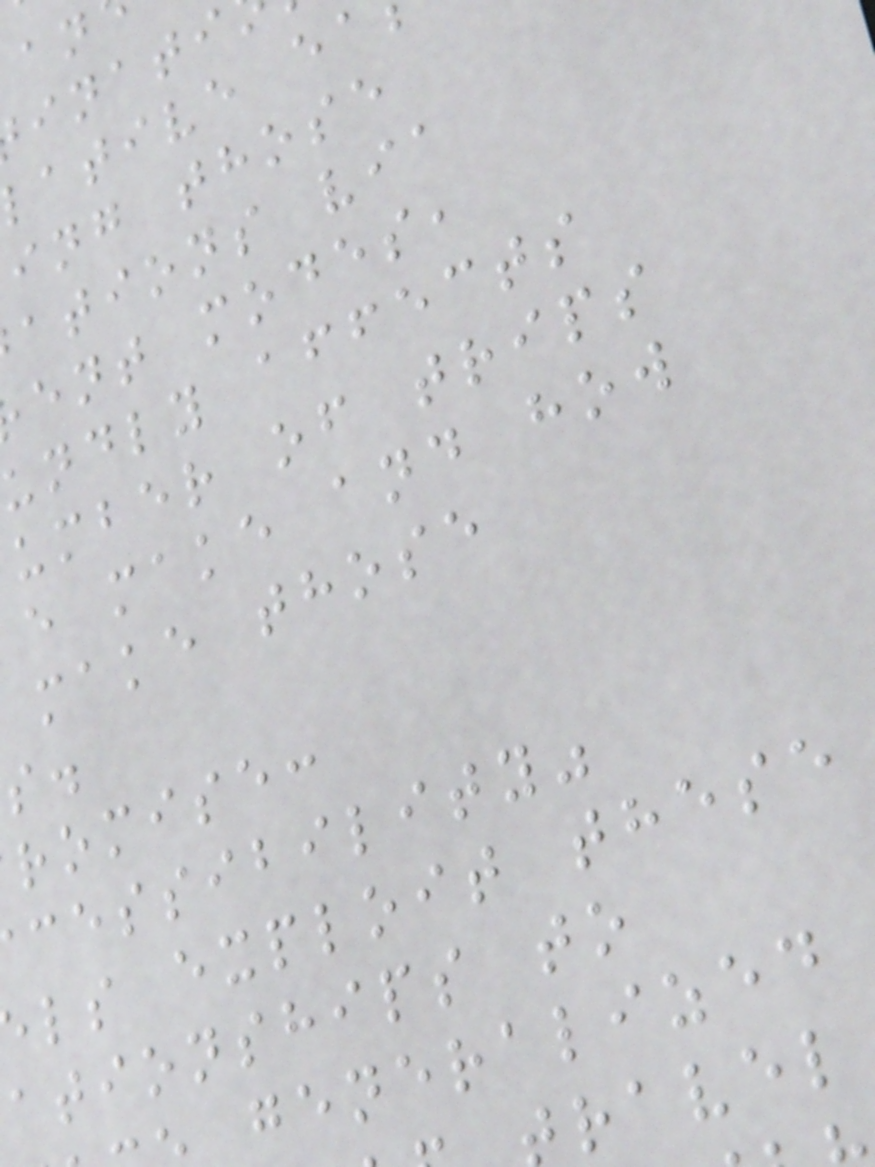lative ea
ing those
ations via
ent modes,
undly affects
umber of trips
e make and how
make those
romise:
cessibility"
ls exploit these
ationships to
generalized
ravel
